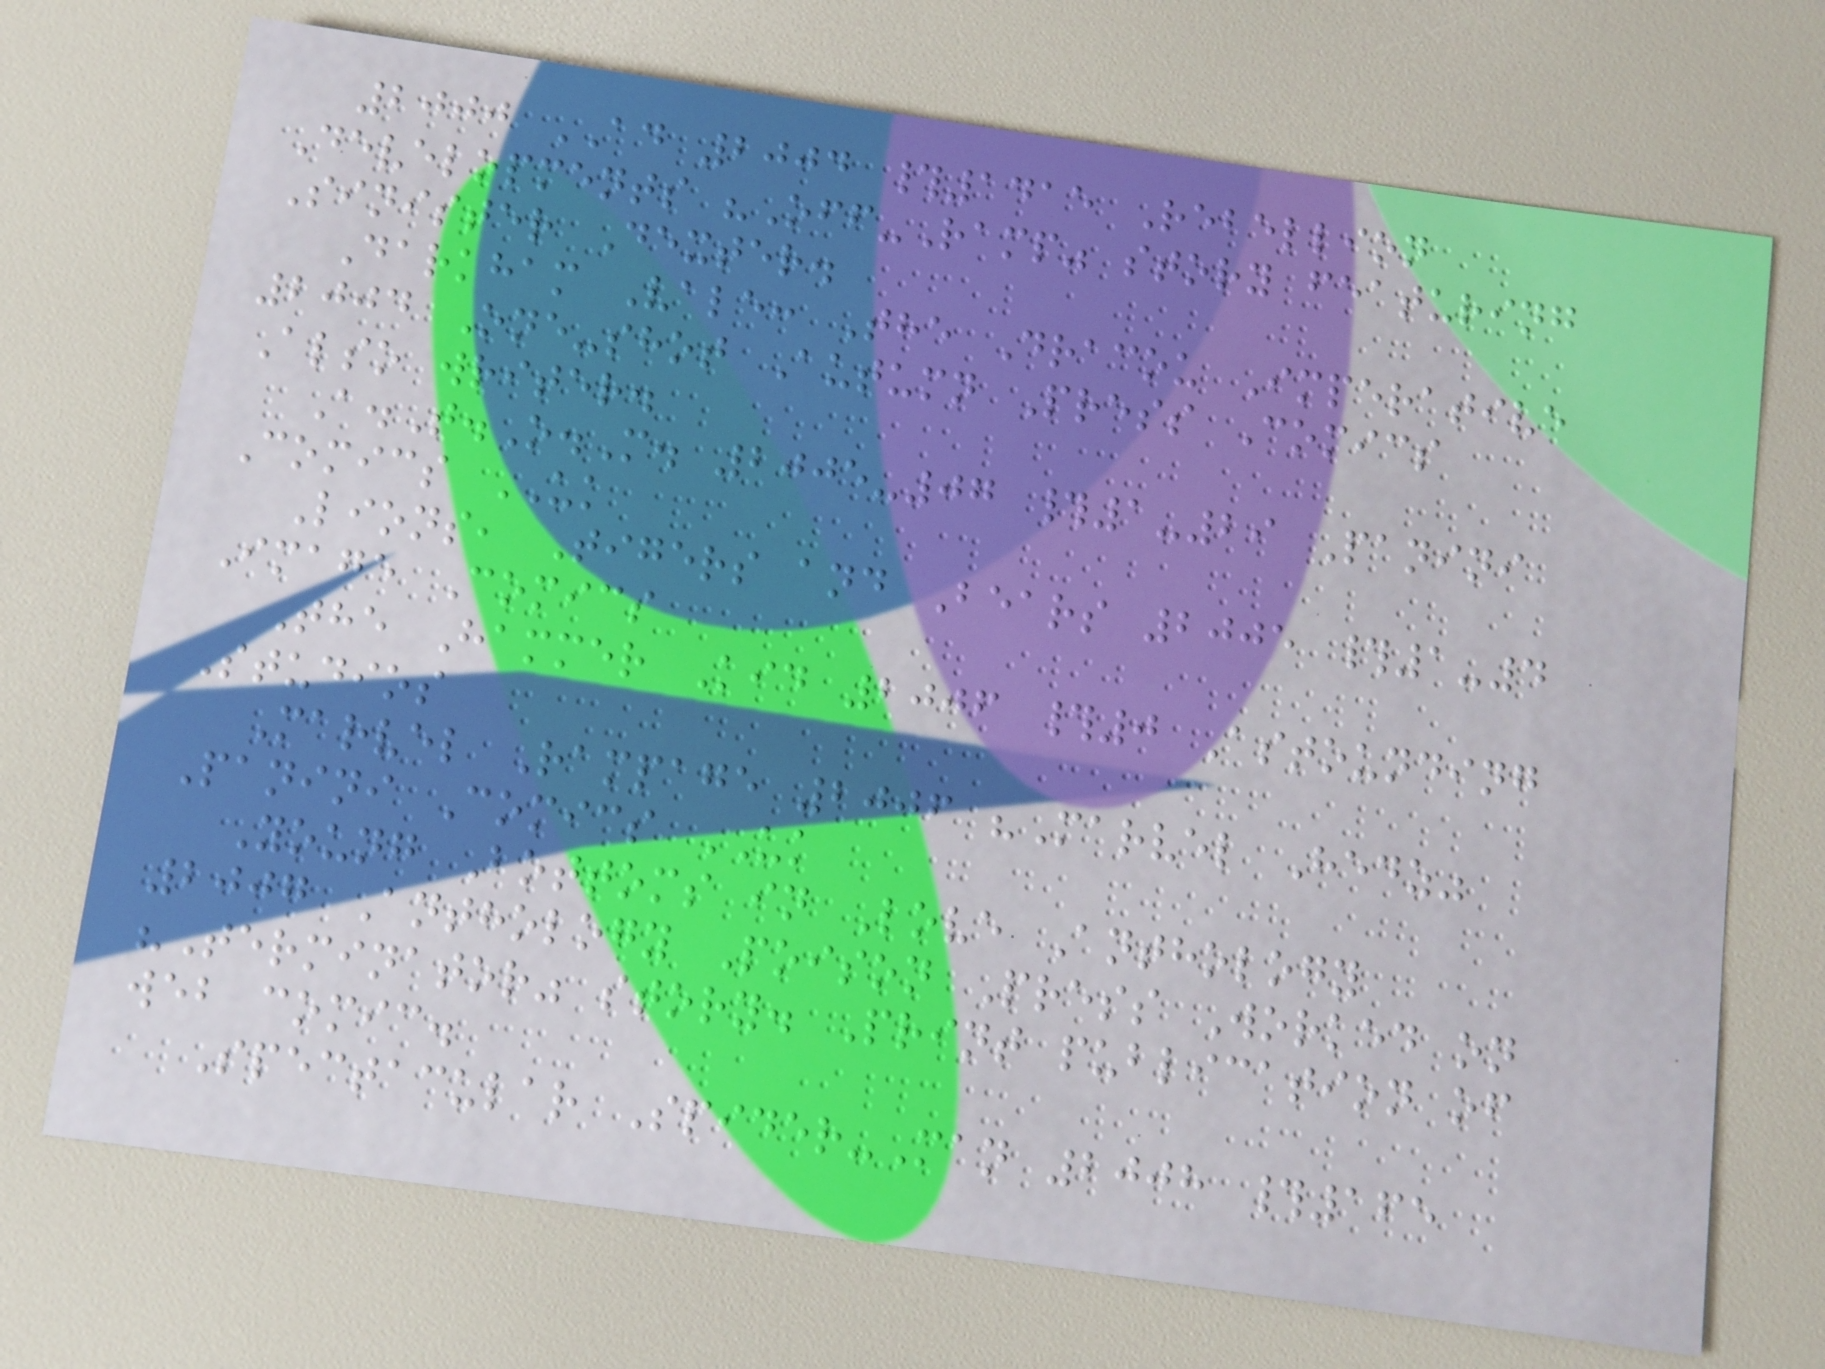2000 AD 2004 #1415 Rebellion
Developments "Off-Ramp" story featuring
Sinister Dexter.
Darkham Vale: The Dracou Imperative
2004 One-shot Autumn Press Comics
Also writer.
A.T.O.M. 2005-07 #1-29 Panini
Comics UK
Lions, Tigers and Bears 2005 #1-4
Image Comics
The Hammer Kid 2006 #0 Astounding
Studios
Marvel Rampage 2006 "Marvel Hedz"
Panini Comics UK
Young Bottoms in Love Anthology
2007 Anthology Poison Press Worked on
"Terminator" story. Print publication of
web comic.
Spectacular Spider-Man 2008 #165
